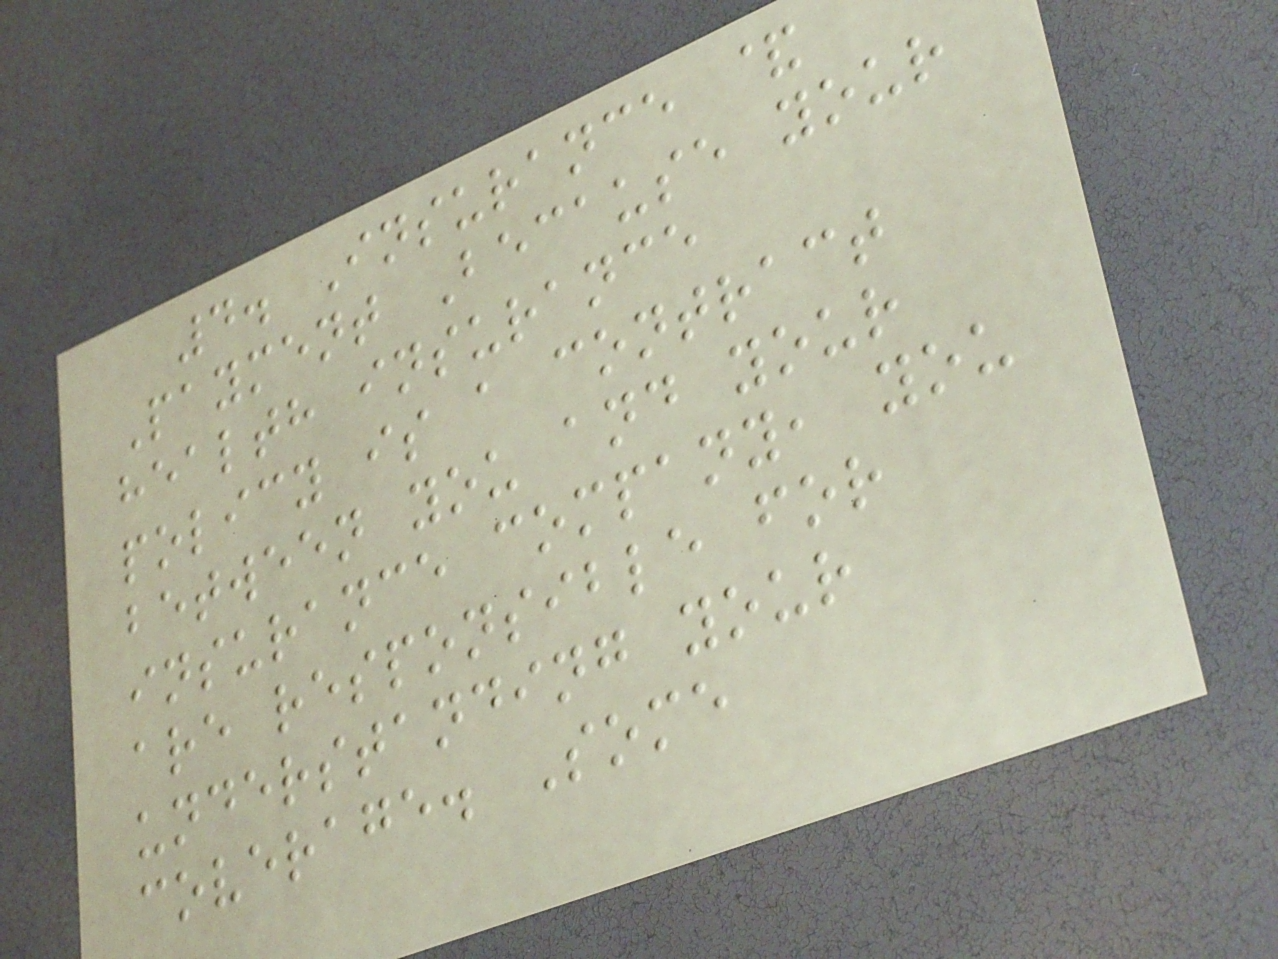4. Insurance &
Payment Because your
health insurance
policy is a contract
between you and your
insurance company, you
are responsible for
understanding your
coverage. Some
